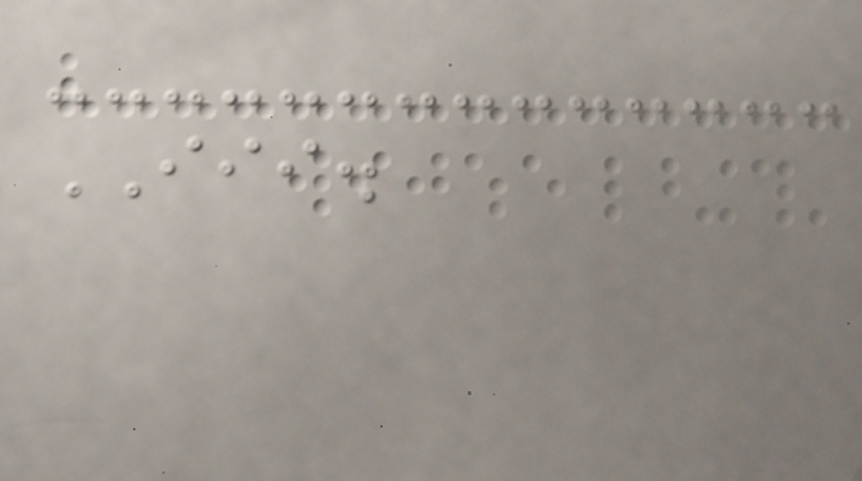III.
